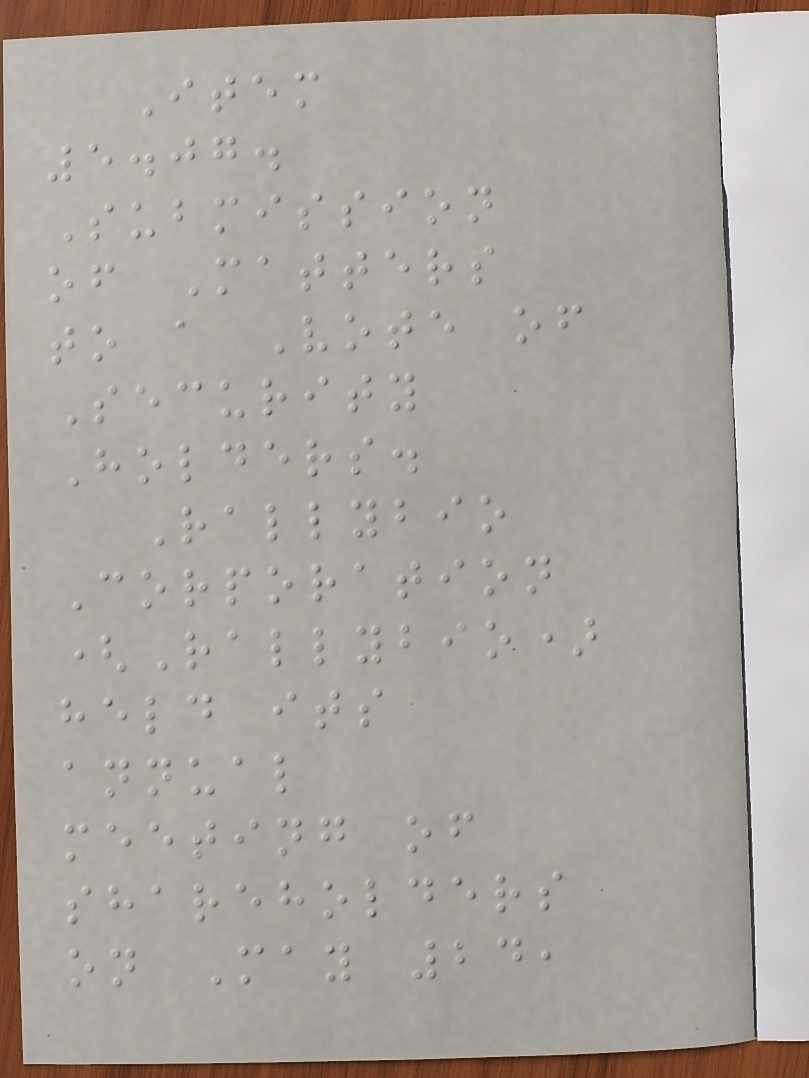Item
5.07.
Submission
of Matters
to a Vote of
Security
Holders.
Rallybio
Corporation
(Rallybio)
held its
annual
meeting of
shareholders
on May 24,
